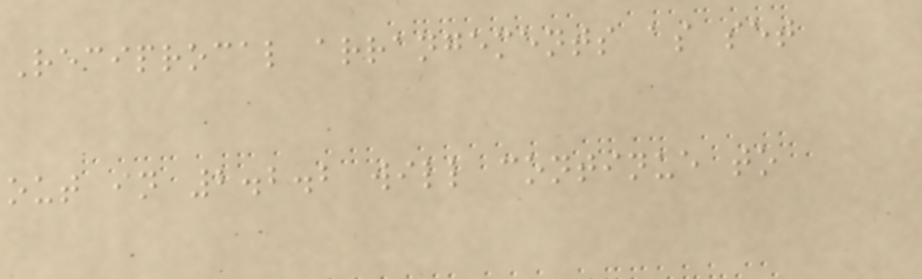Reciprocal arrangements as set
out in 2.2.2 will continue to
